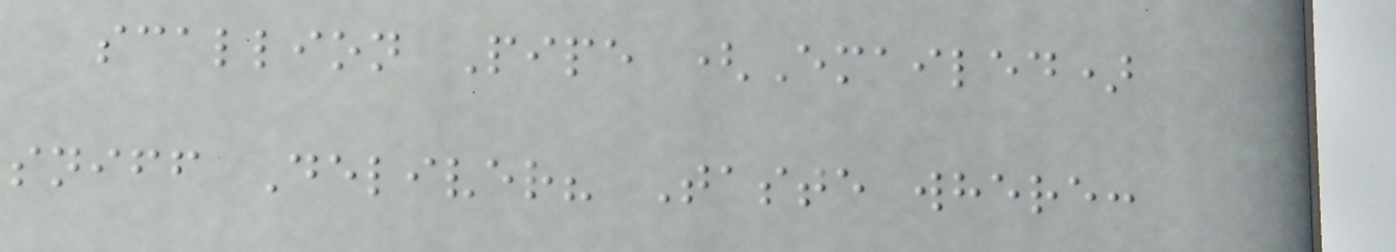scallion Pipe (Emailed)
sniff Deliver? Taste where:
